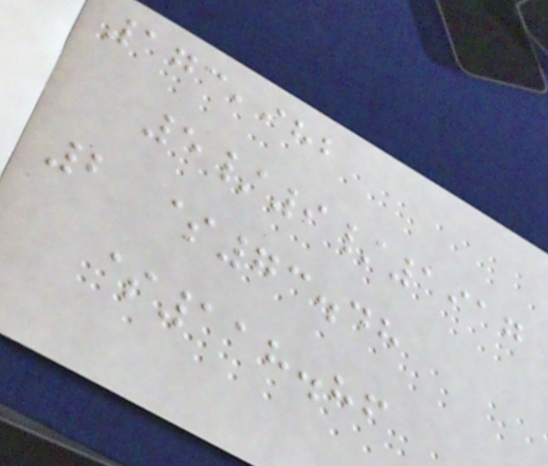173,982
5/9/1917
2 $73.48
$118.86
